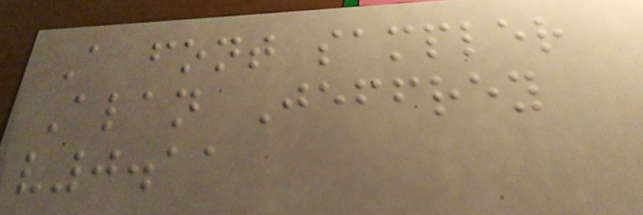A font sampler
Alan Jeffrey
v0.11
